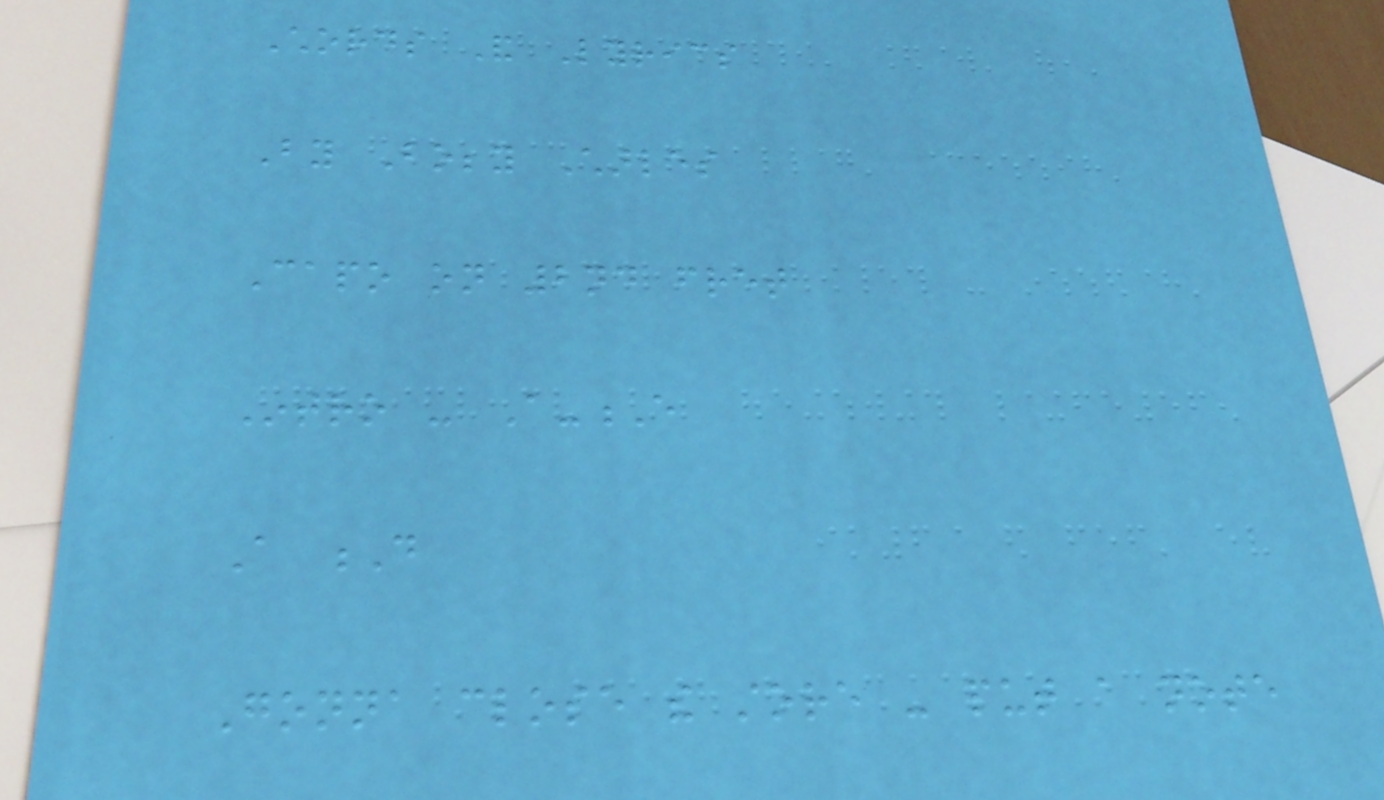Chords And Lyrics
By Bobby Charles
Capo on 2nd fret
Intro - A-E
A D
Gonna close the store - put a note
